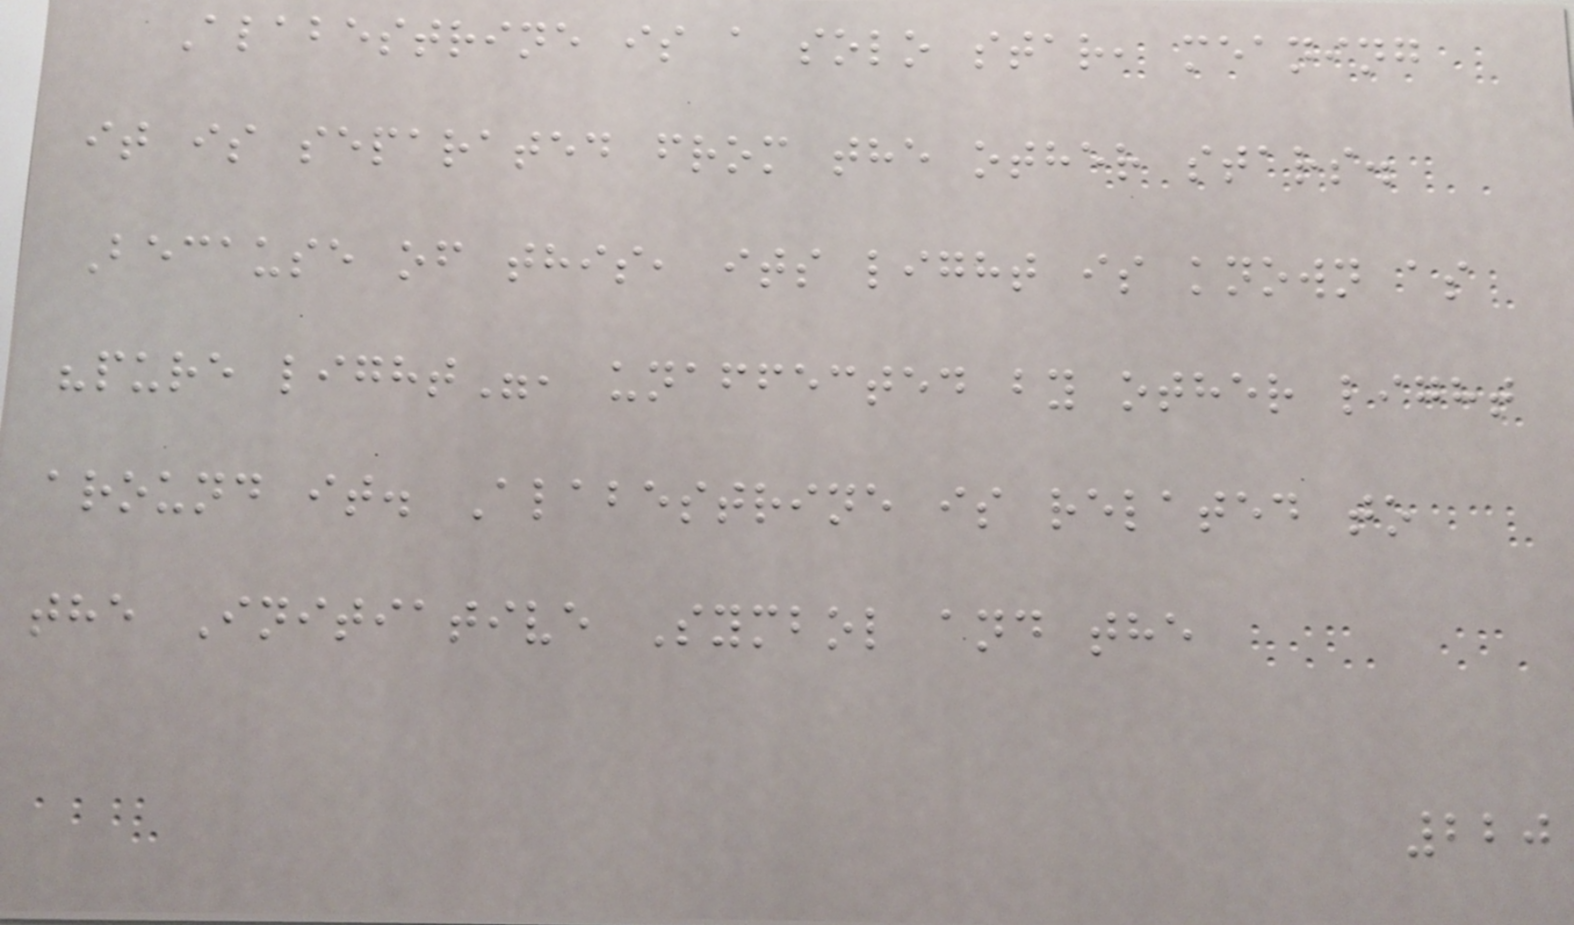Alabestrine is a solo star, meaning
it is separated from the other stars.
Because of this, its light is known as
"pure light", unaffected by other light
around it. Alabestrine is related to
the Initiative Symbol and the
220
